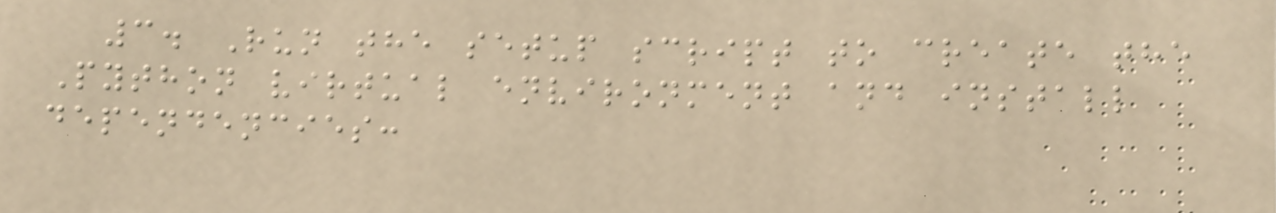3. Run the setup script to create the
Python virtual environment and install
dependencies:
